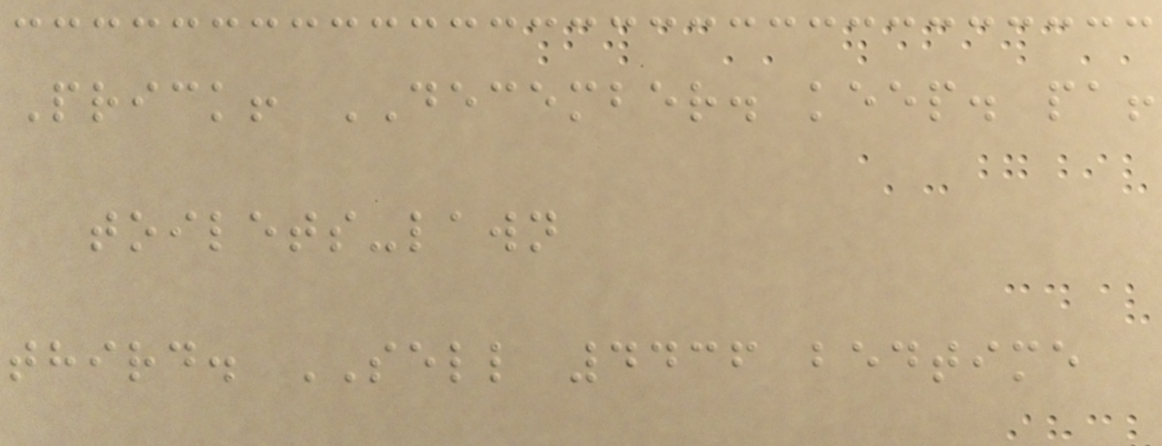Prick! DECEMBER. keep. pa!
toilets-lawn
third. SELL 4436 bedtime
